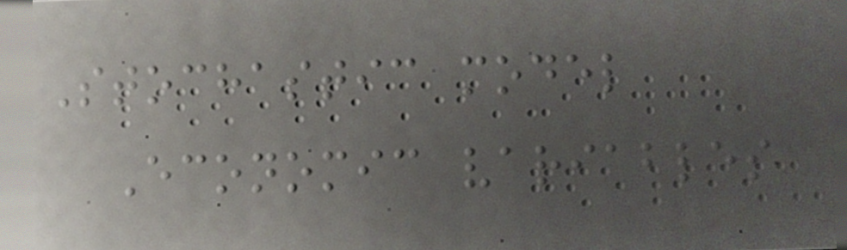Stochastic model
Economic variables
